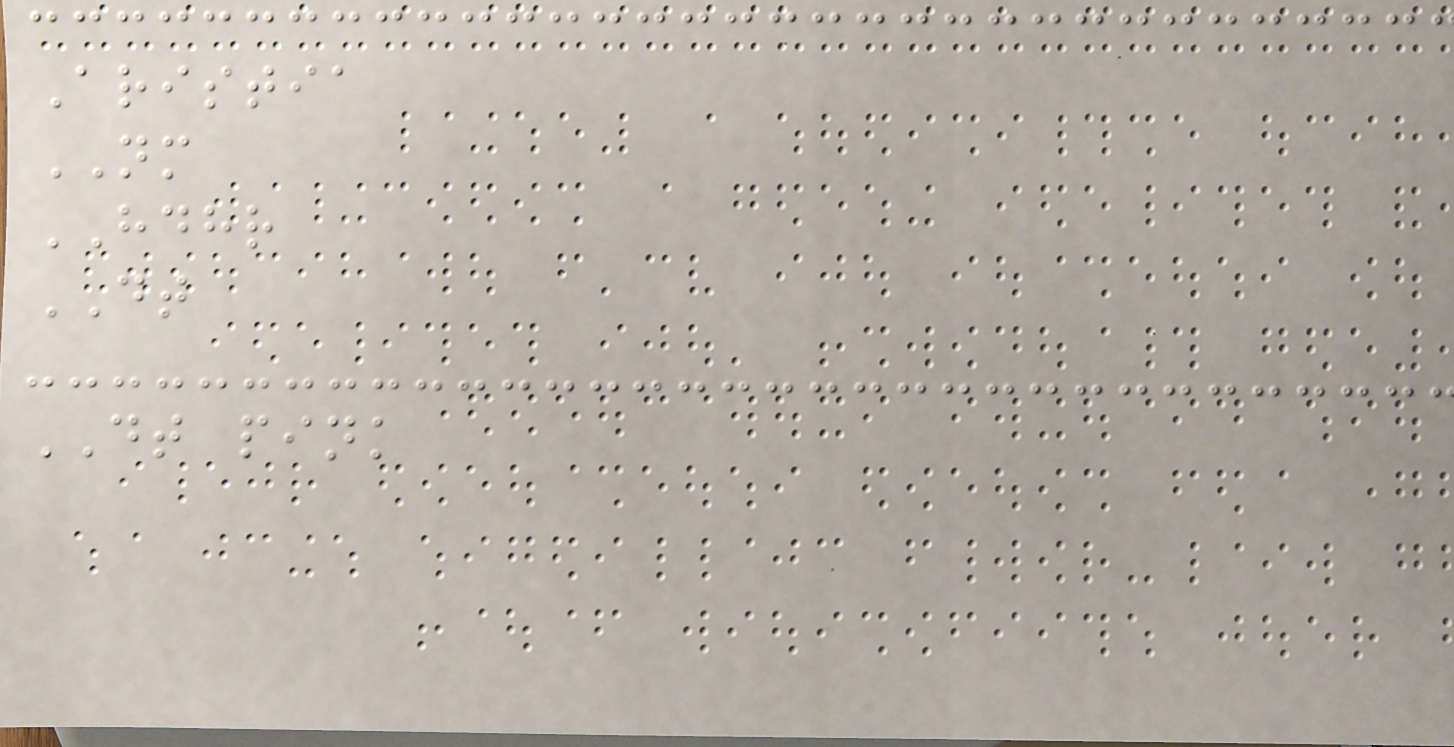Aristia
NM
HDHR
DT
DT pink
